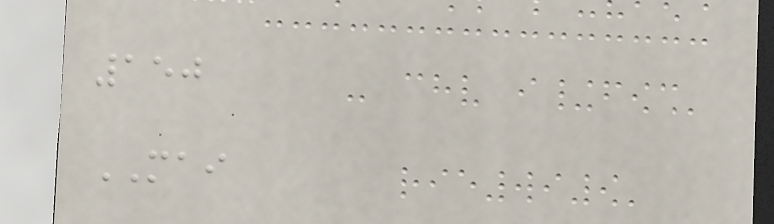150
MAI
